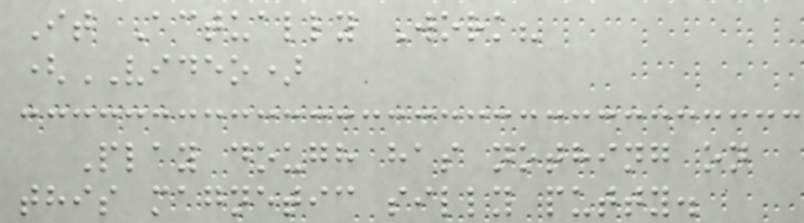It Actually Work?
(VIDEO)
Play dough has nothing on
this magnetic silly putty.
